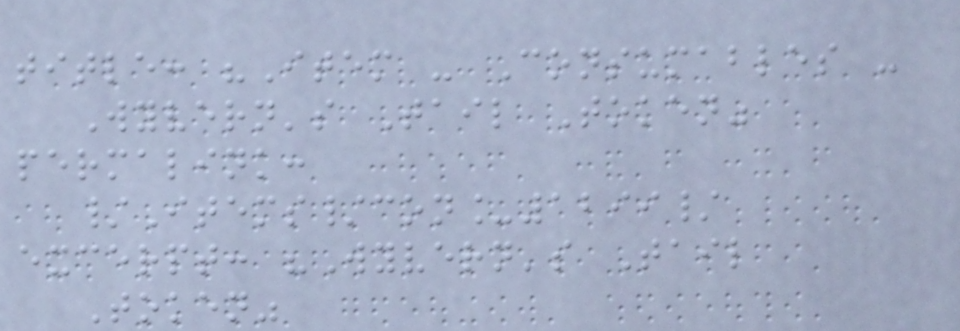title: "Item - Consumables -
Wyvern's Tail Token"
permalink:
/Items/con_1299/
excerpt: "Wyvern's Tail
Token"
